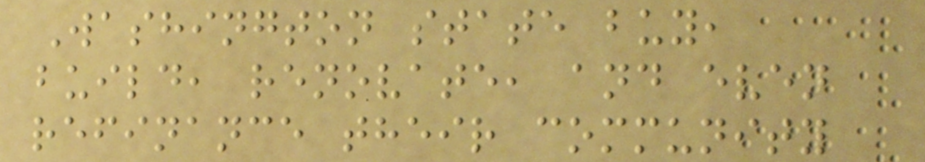Washington state buy,
build, renovate, and even
refinance their community
